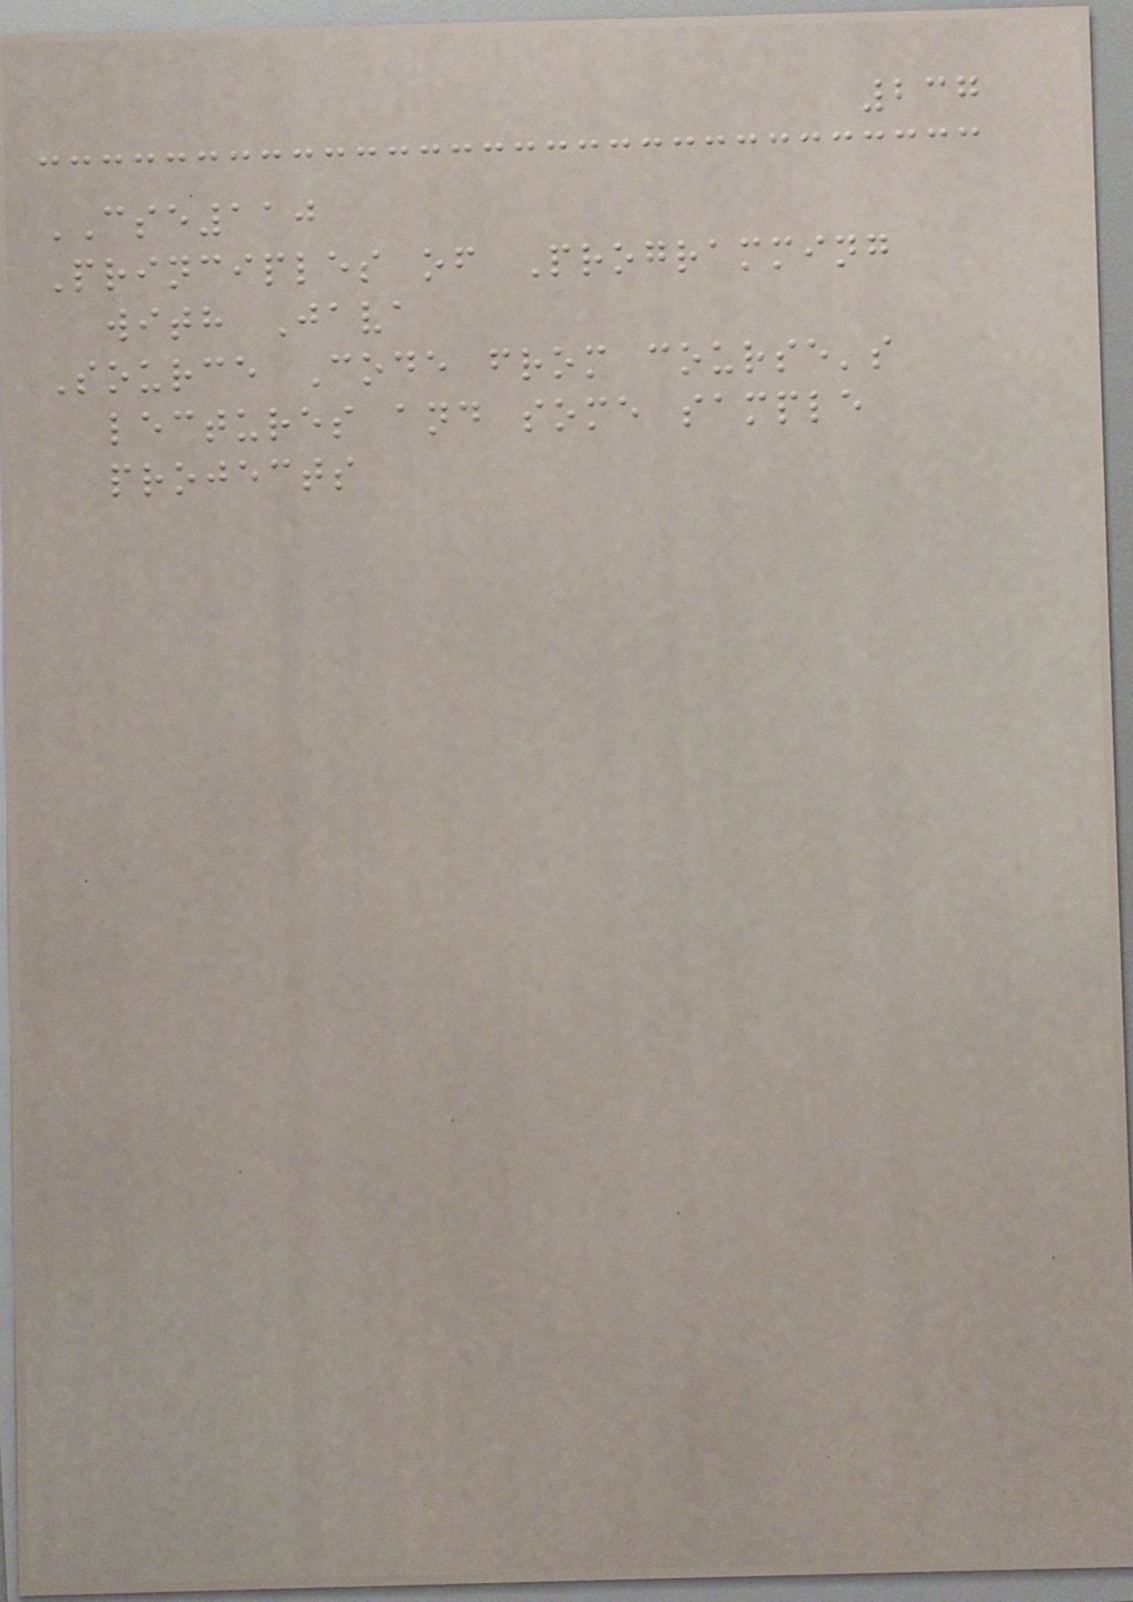237
CSE110
Principles of Programming
with Java
Source Code from course's
lectures and some sample
projects
